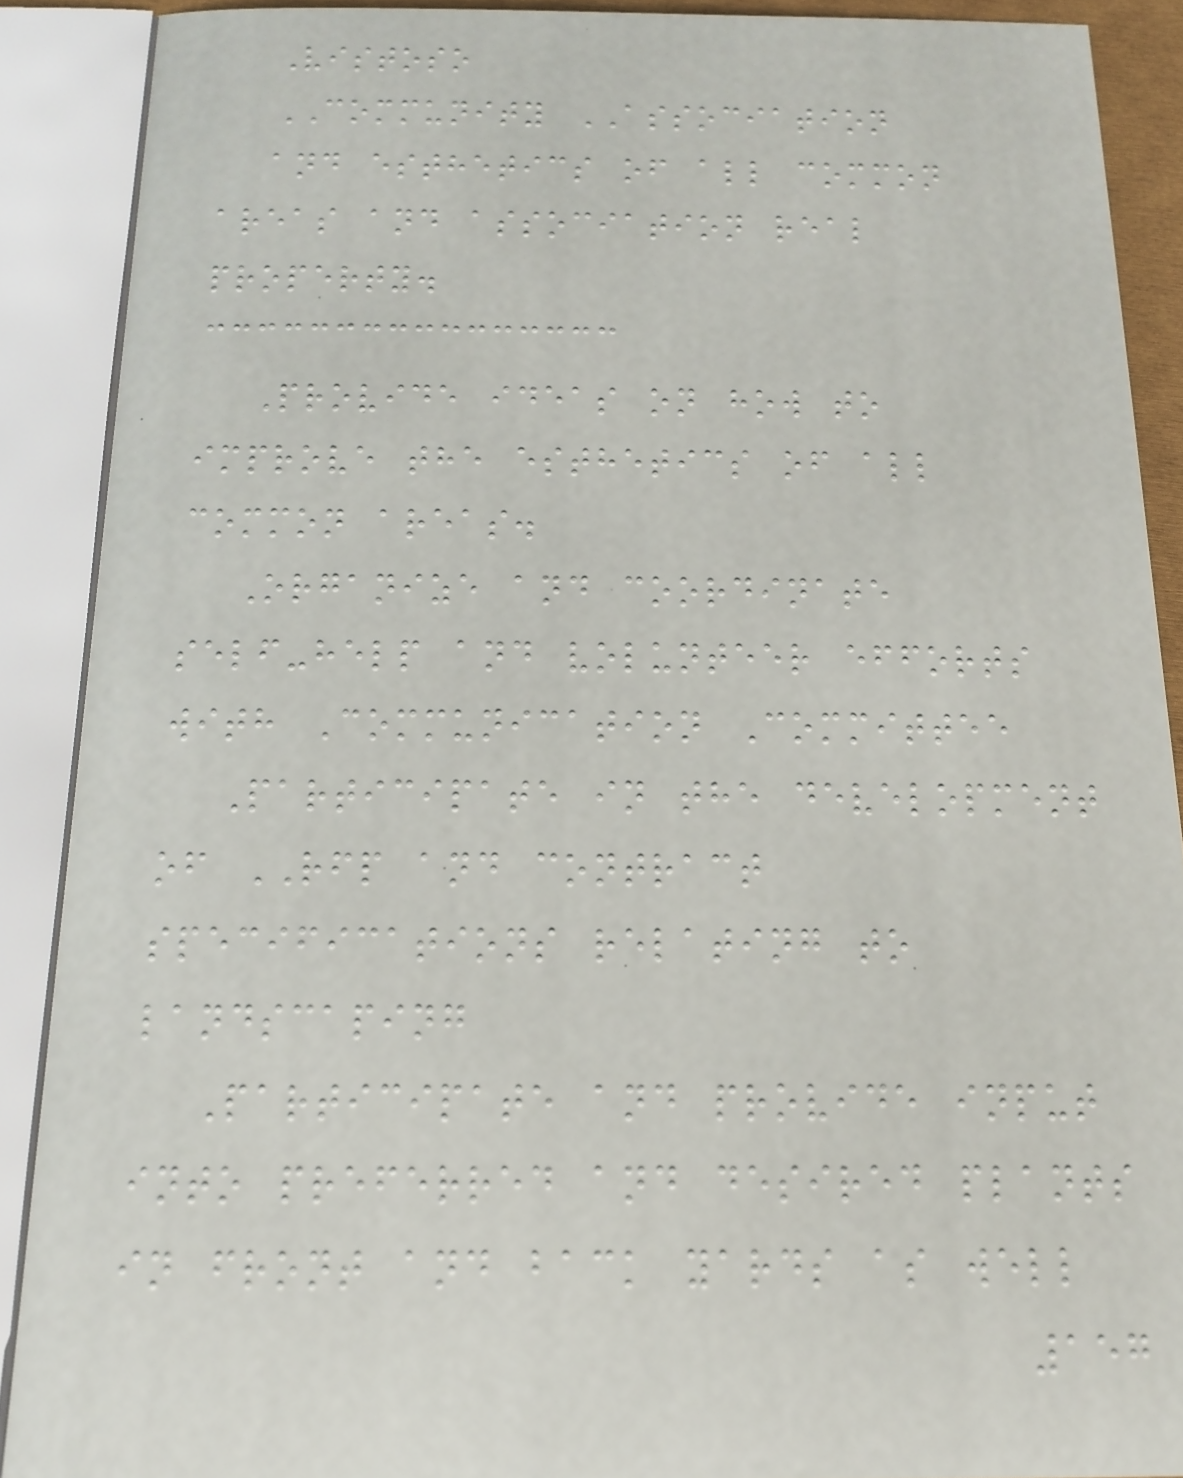Vistoso
COMMUNITY ASSOCIATION
and esthetics of all common
areas and association real
property.
Provide ideas on how to
improve the esthetics of all
common areas.
Organize and coordinate
self-help and volunteer efforts
with Communication Committee
Participate in the development
of RFP and contract
specifications relating to
landscaping
Participate and provide input
into preferred and desired plants
in front and back yards as well
157
